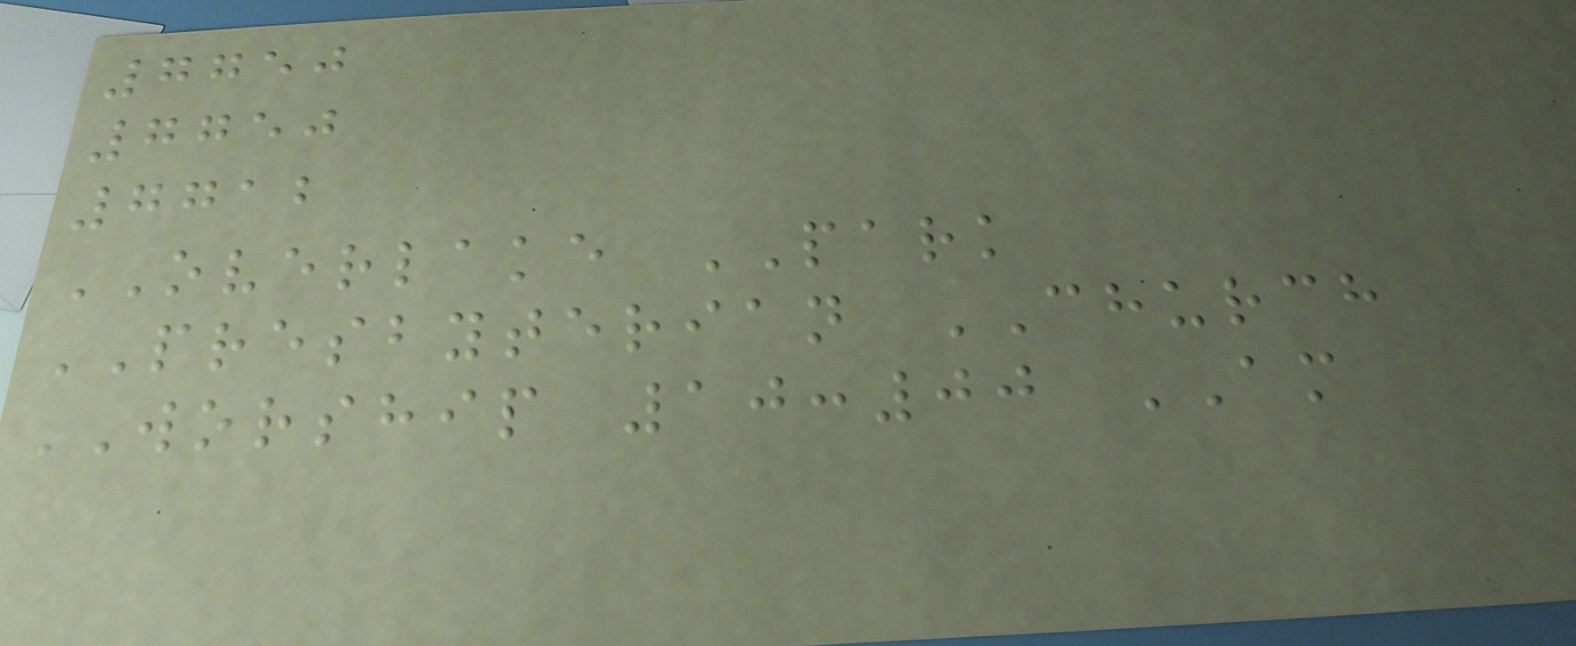7750
7750
7712
OVERLAKE PARK
PRESBYTERIAN CHURCH
WORSHIP 10:00 AM
